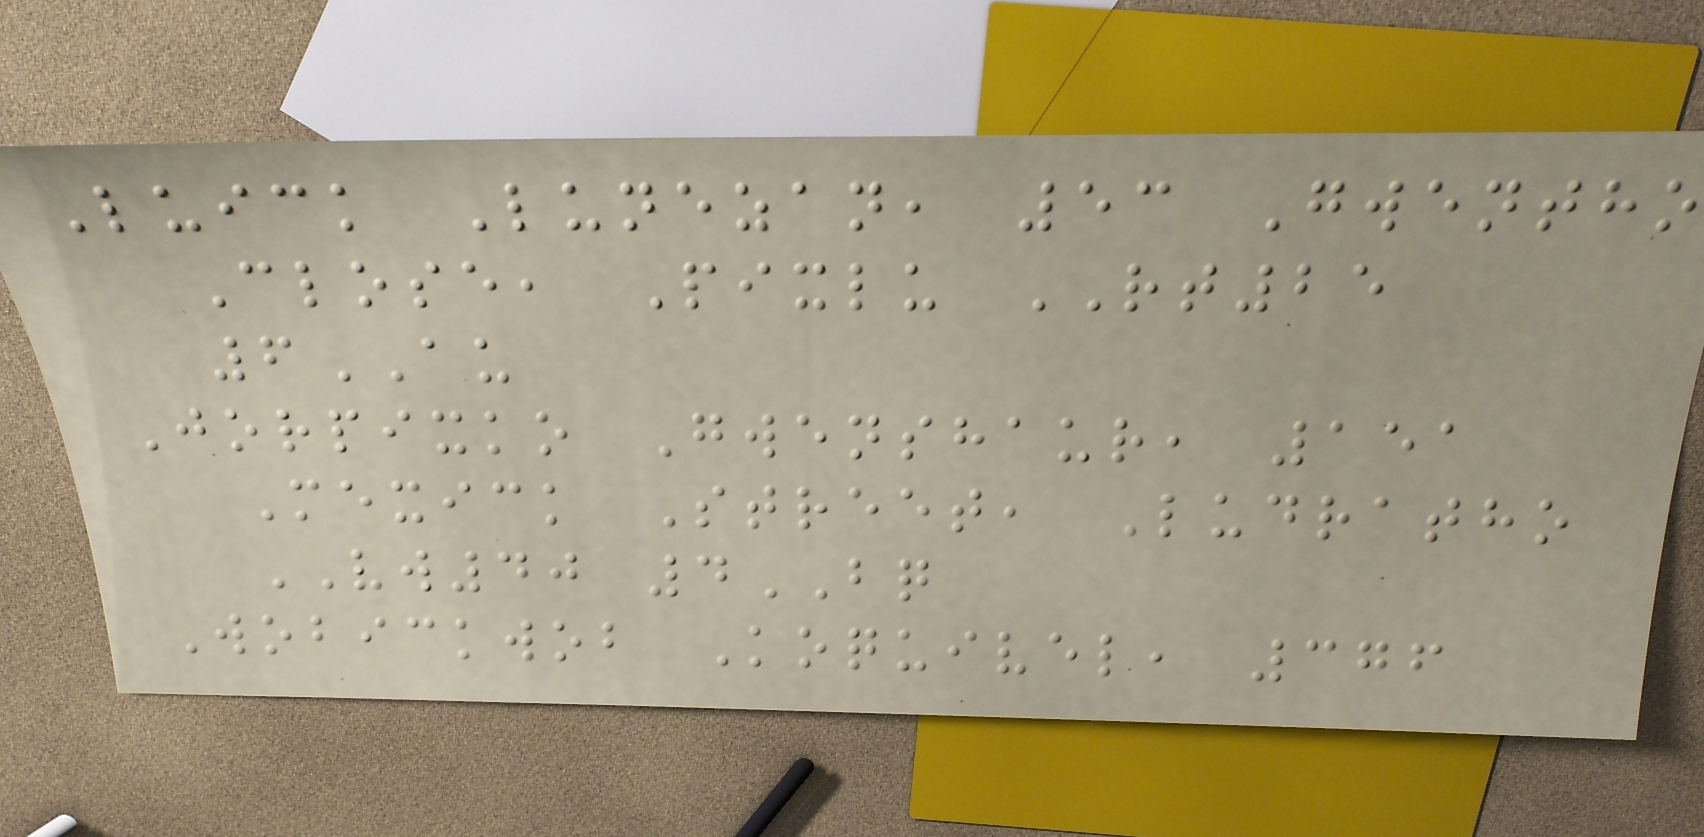Luick Lunezan, 53 Gwentho
Close, Pixlu RT25
6AU
Jorpixko Gwenshaur, 151
Mexick Street, Ludratho
VW40 4BQ
Wobickwob Koquivel, 376
